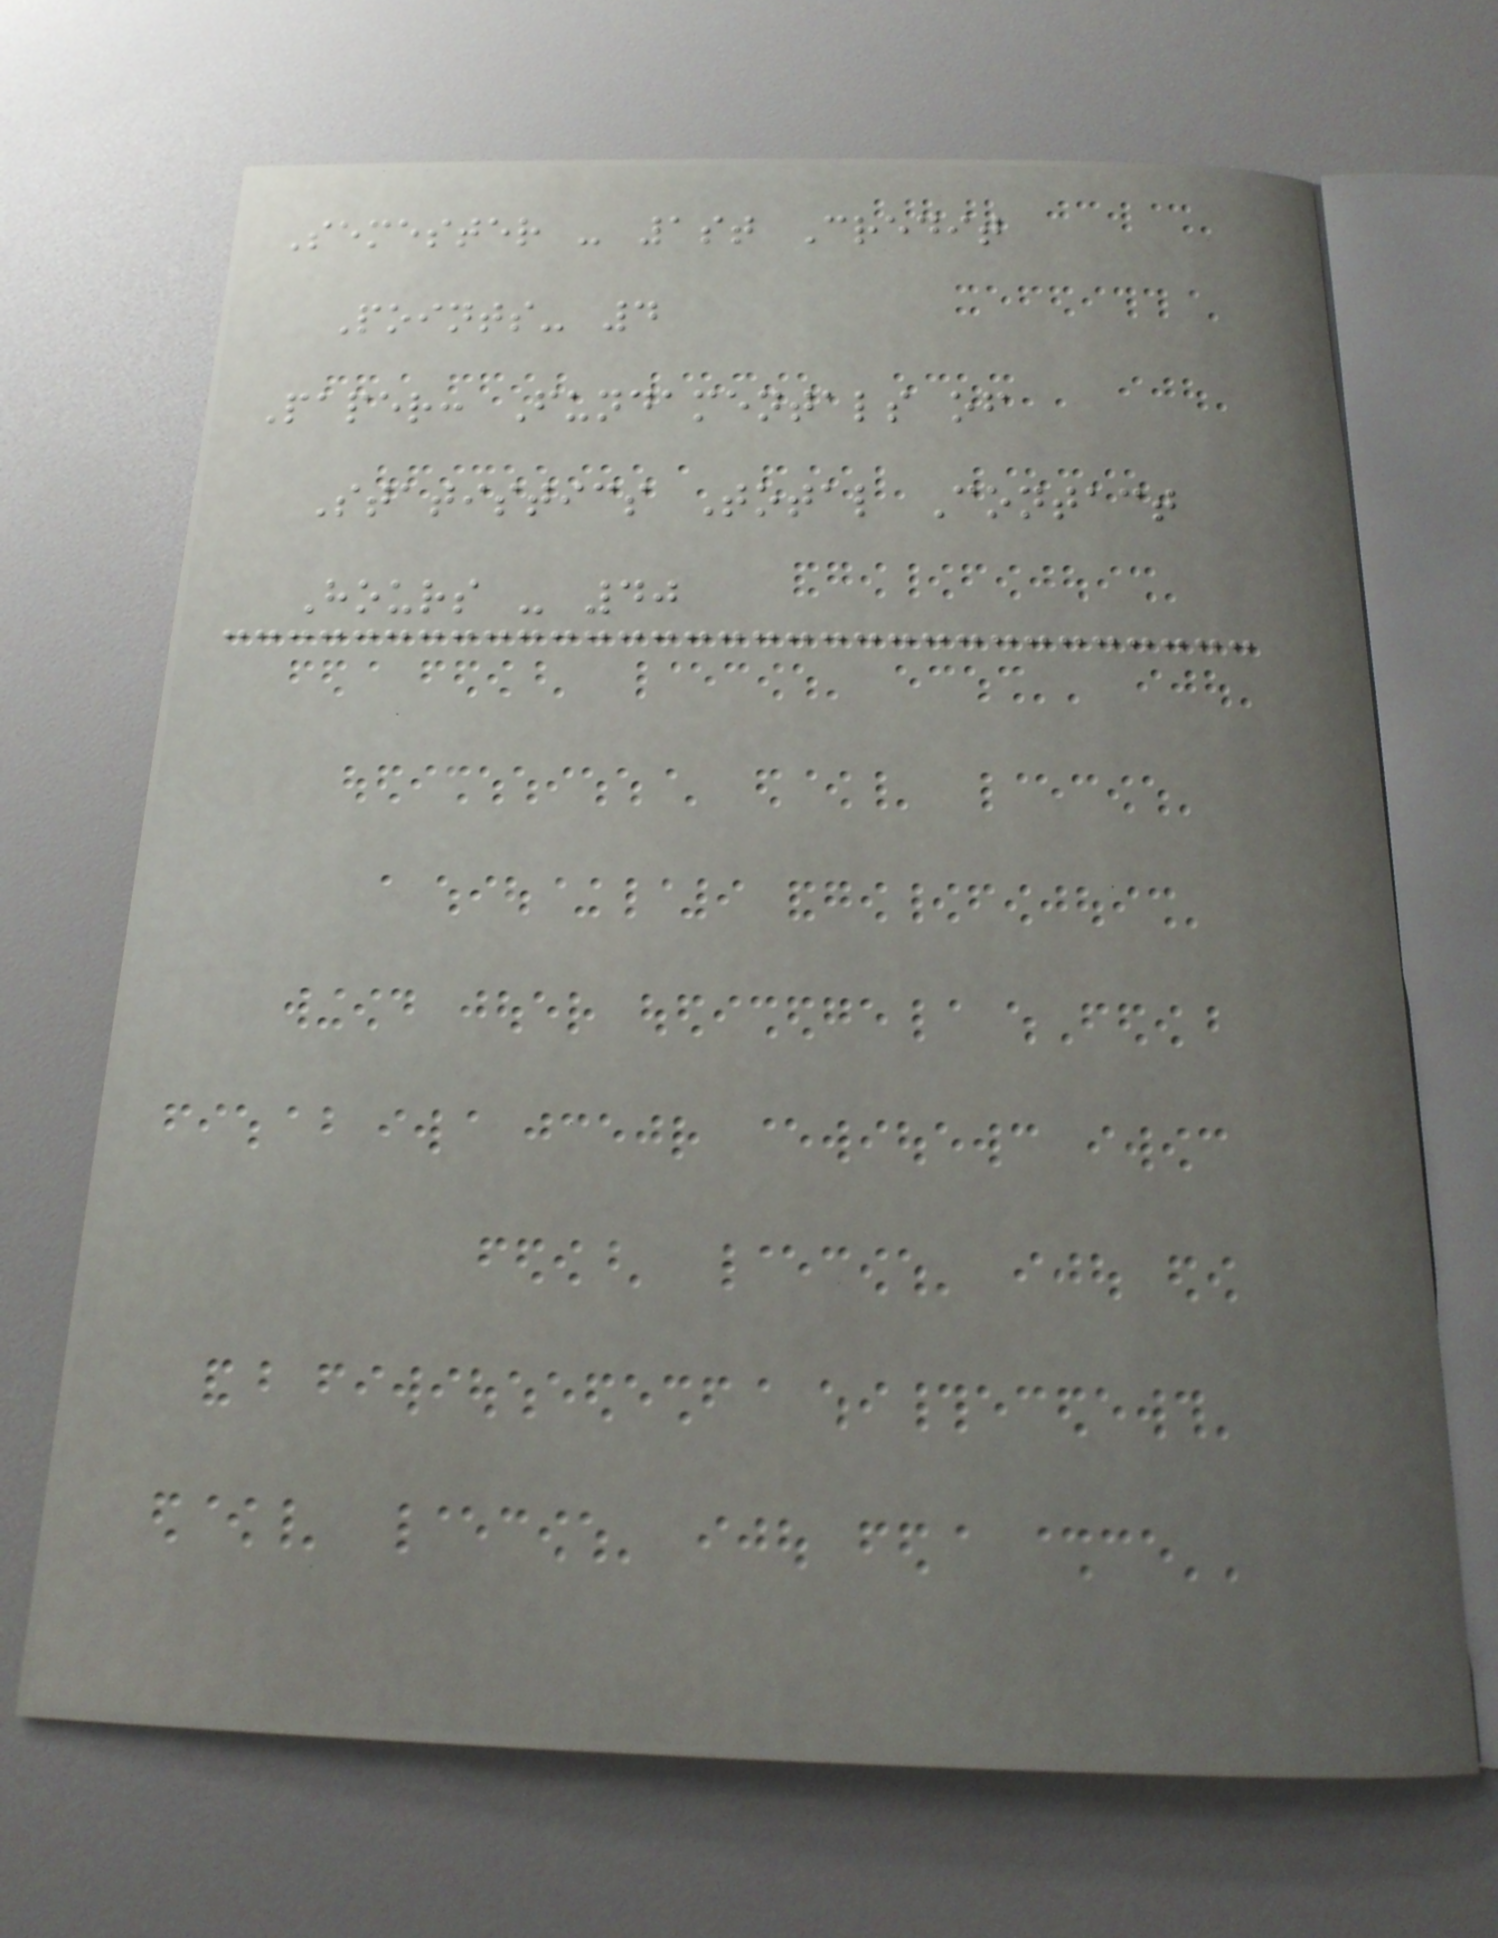Semester - 1st Credit
Points- 4
Paper: Fundamentals of
Statistics Total Contact
Hours - 40
